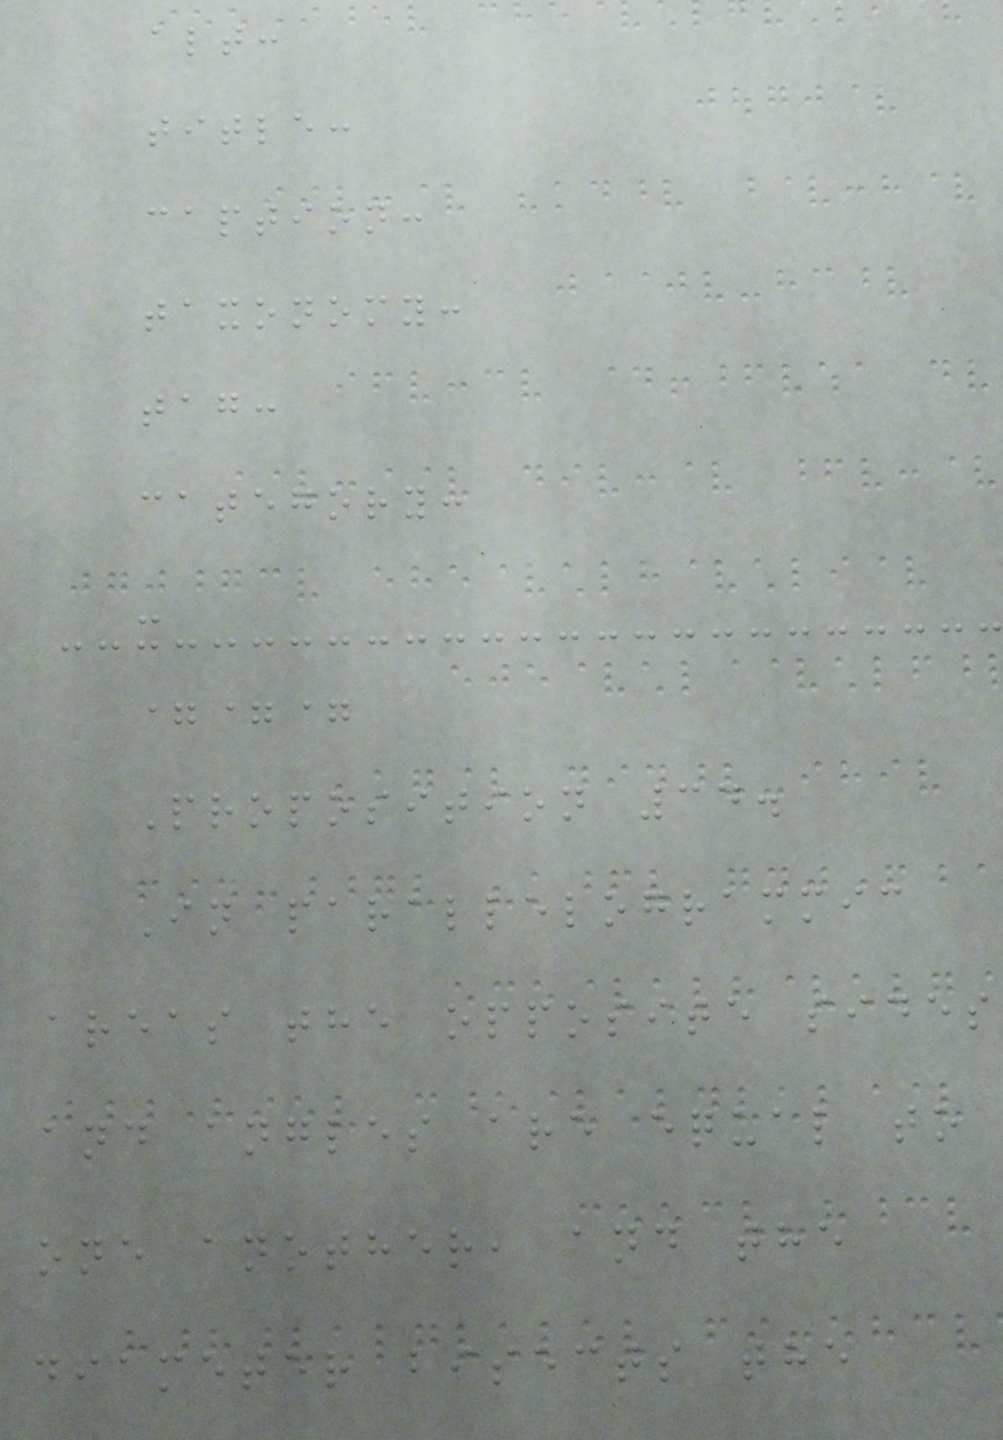alt:
title:
caption:
taxonomy:
tag:
category:
-
===
Proposition 34.
In parallelogrammic
areas the opposite sides
and angles are equal to
one another, and the
diameter bisects the
